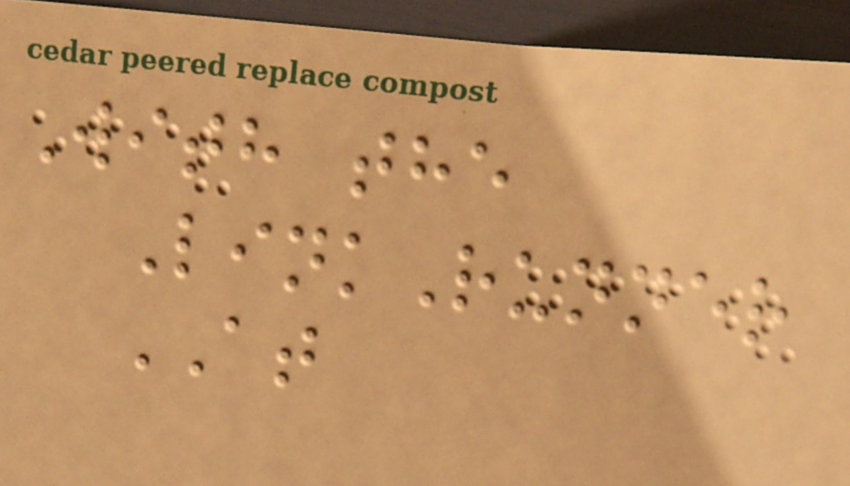With the
LinkRunner
AT
